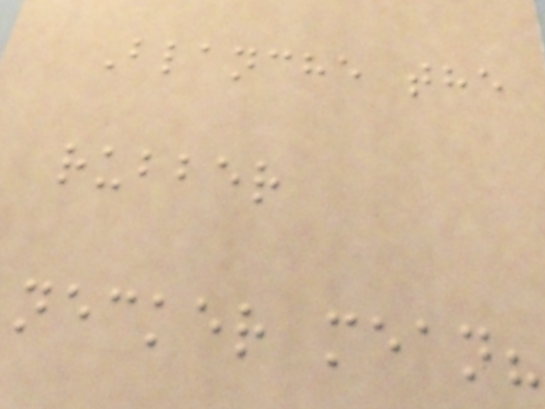Blanche the
rubber
necker mean?
